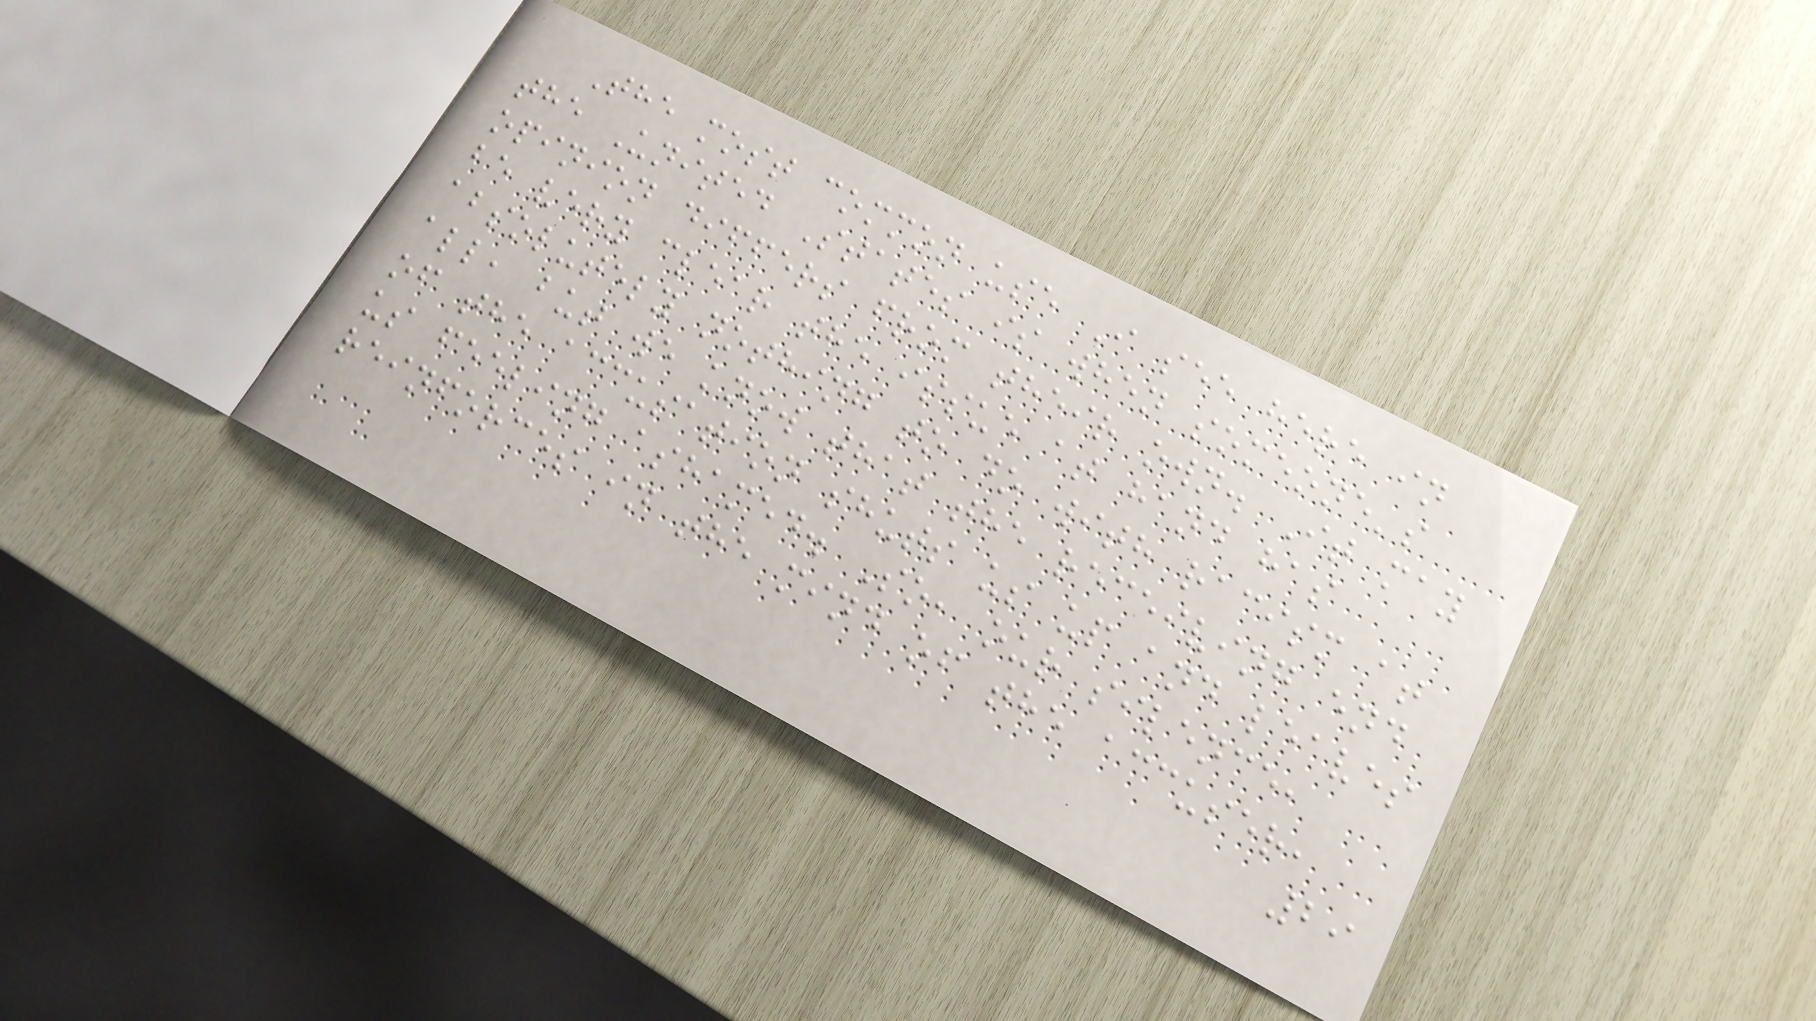The most common use I see here in
the United States is when someone's
opinion differs from their own. It may
be very clear the issue at hand has
absolutely nothing to do with racism at
all, but we know that the receiving end
of the accusation shuts us up and leaves
us feeling ashamed. So, our silence,
reinforces in the mind of the accuser,
29
